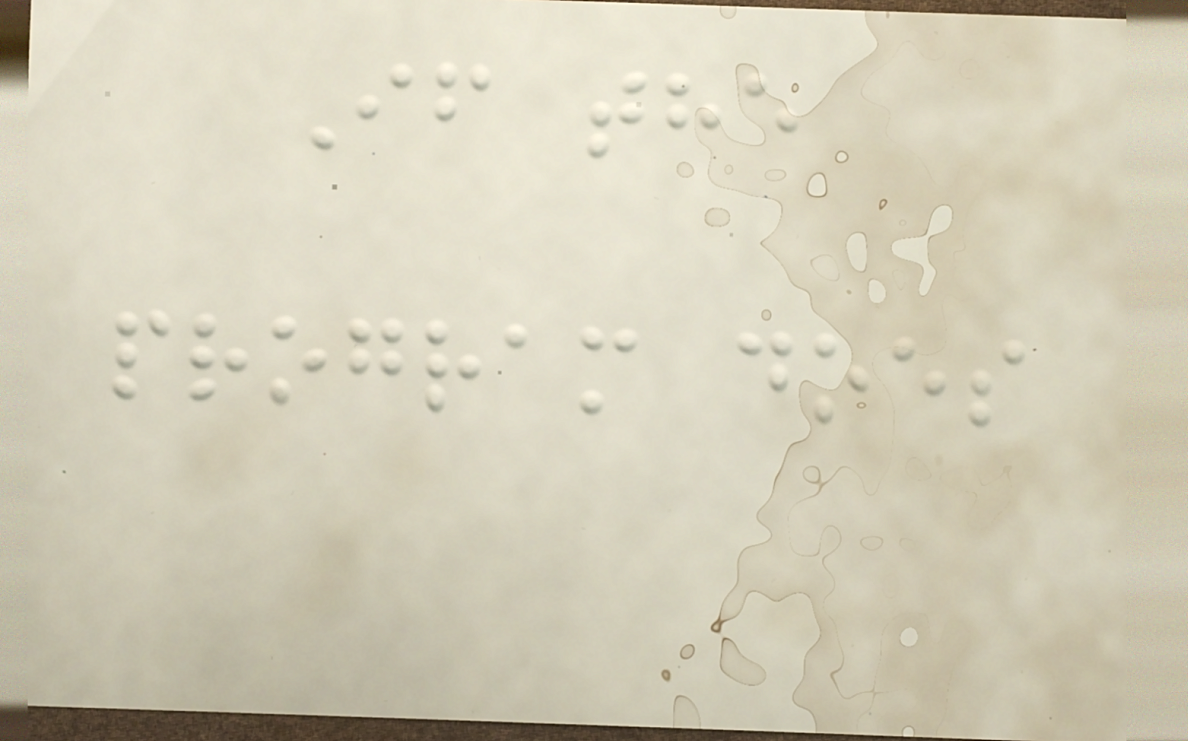If the
program does
